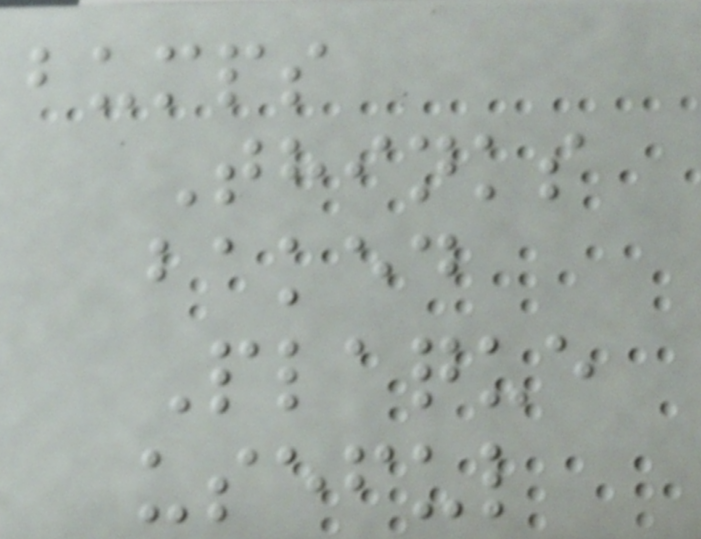bumps
Thinks
baked
Plaque
useful
